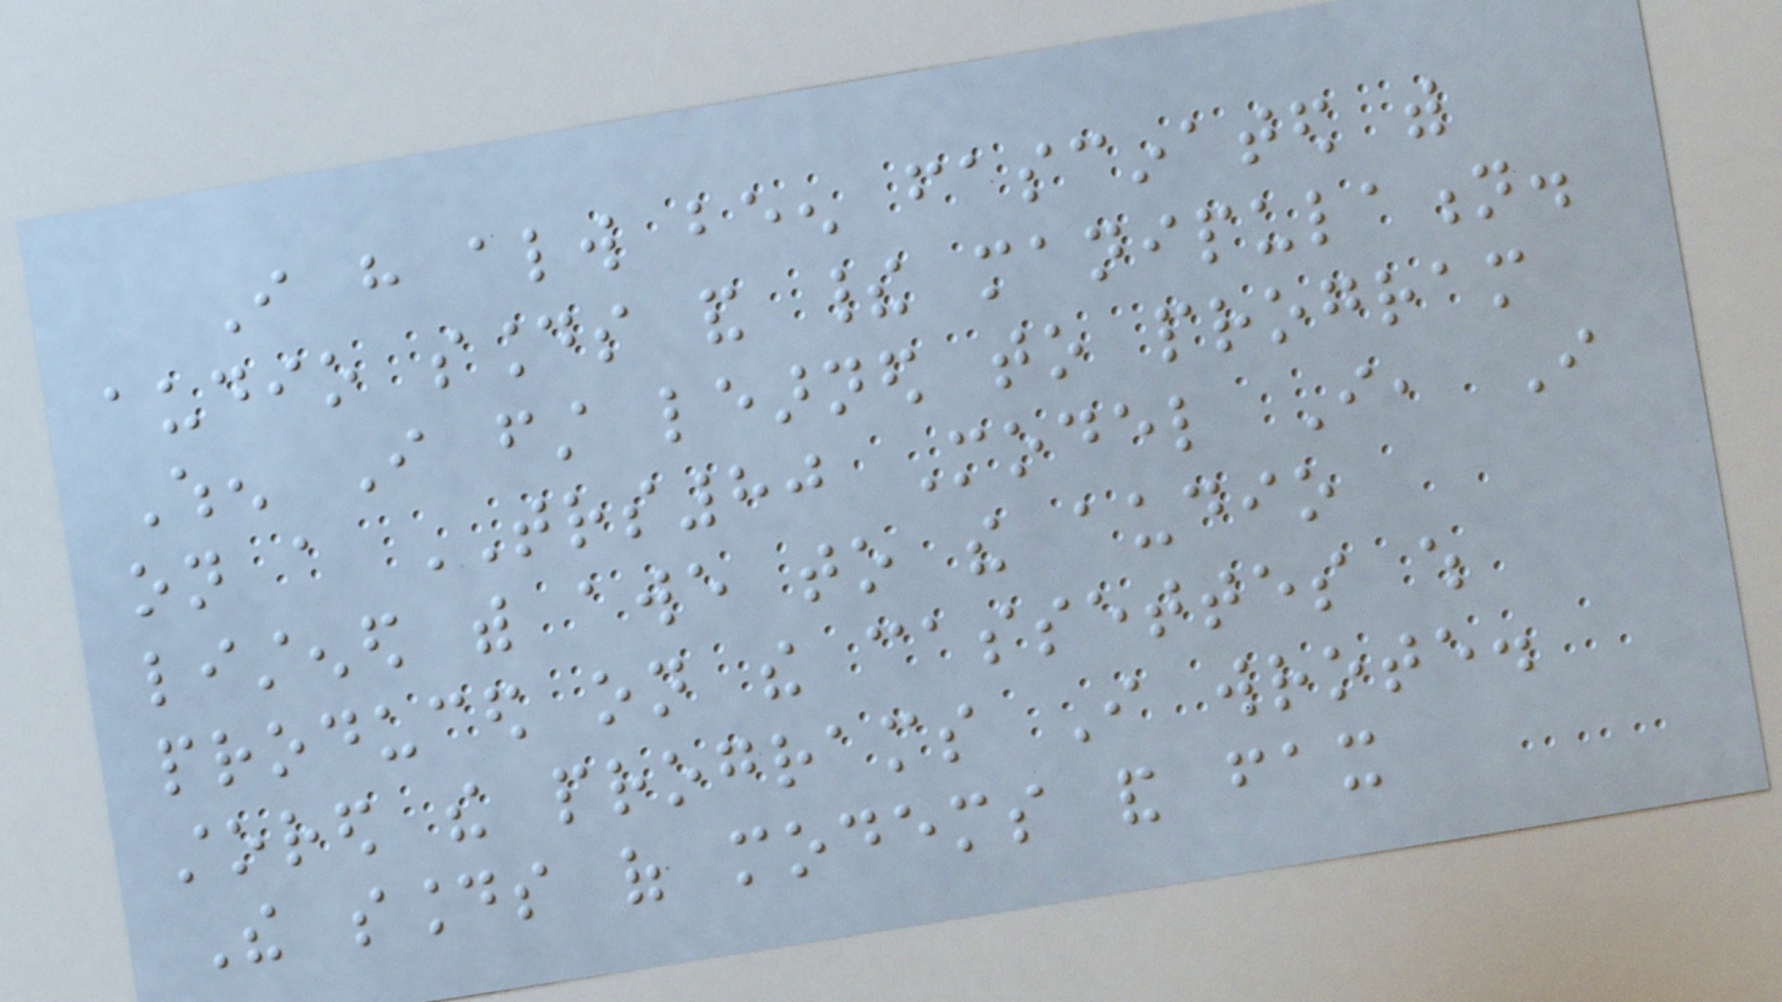I have always been fascinated with
audio sounds and their manipulation.
When I first learned to program
on a TRS80 Model I, I
listened with awe to the audio
produced on the cassettes which
stored the programs I wrote.
The sounds of modems and fax
